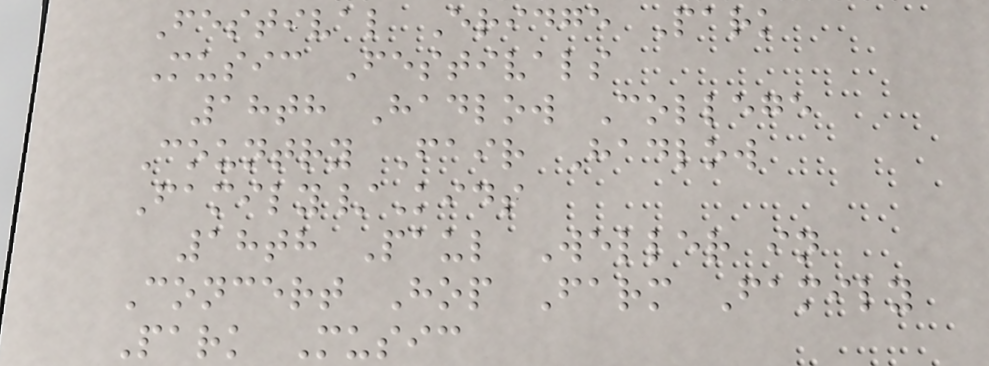Festival Eridge Park
Music Festivals
18th Hadlow College
Country Fair Hadlow
Family/Kids
18th Paul Weller in
Concert Hop Farm Family
Park Music
